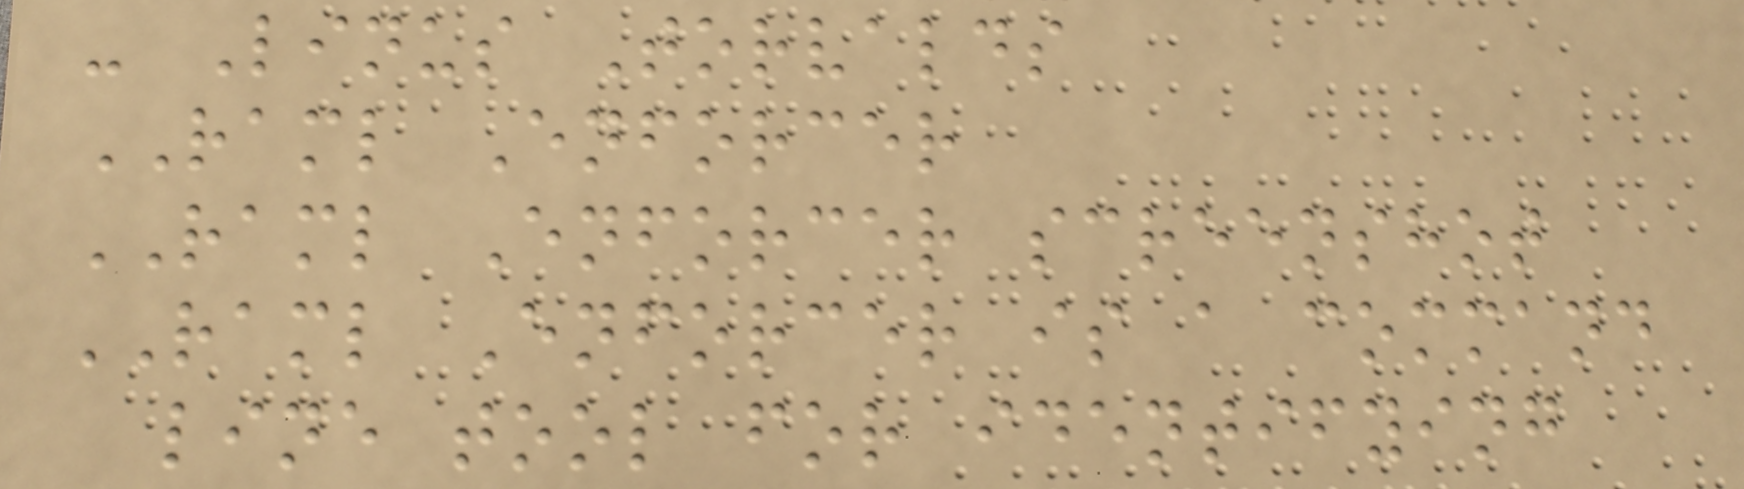- Linus Torvalds
RAML Enforcer
RAML Enforcer screenshot
RAML Enforcer is a command
line tool for identifying
